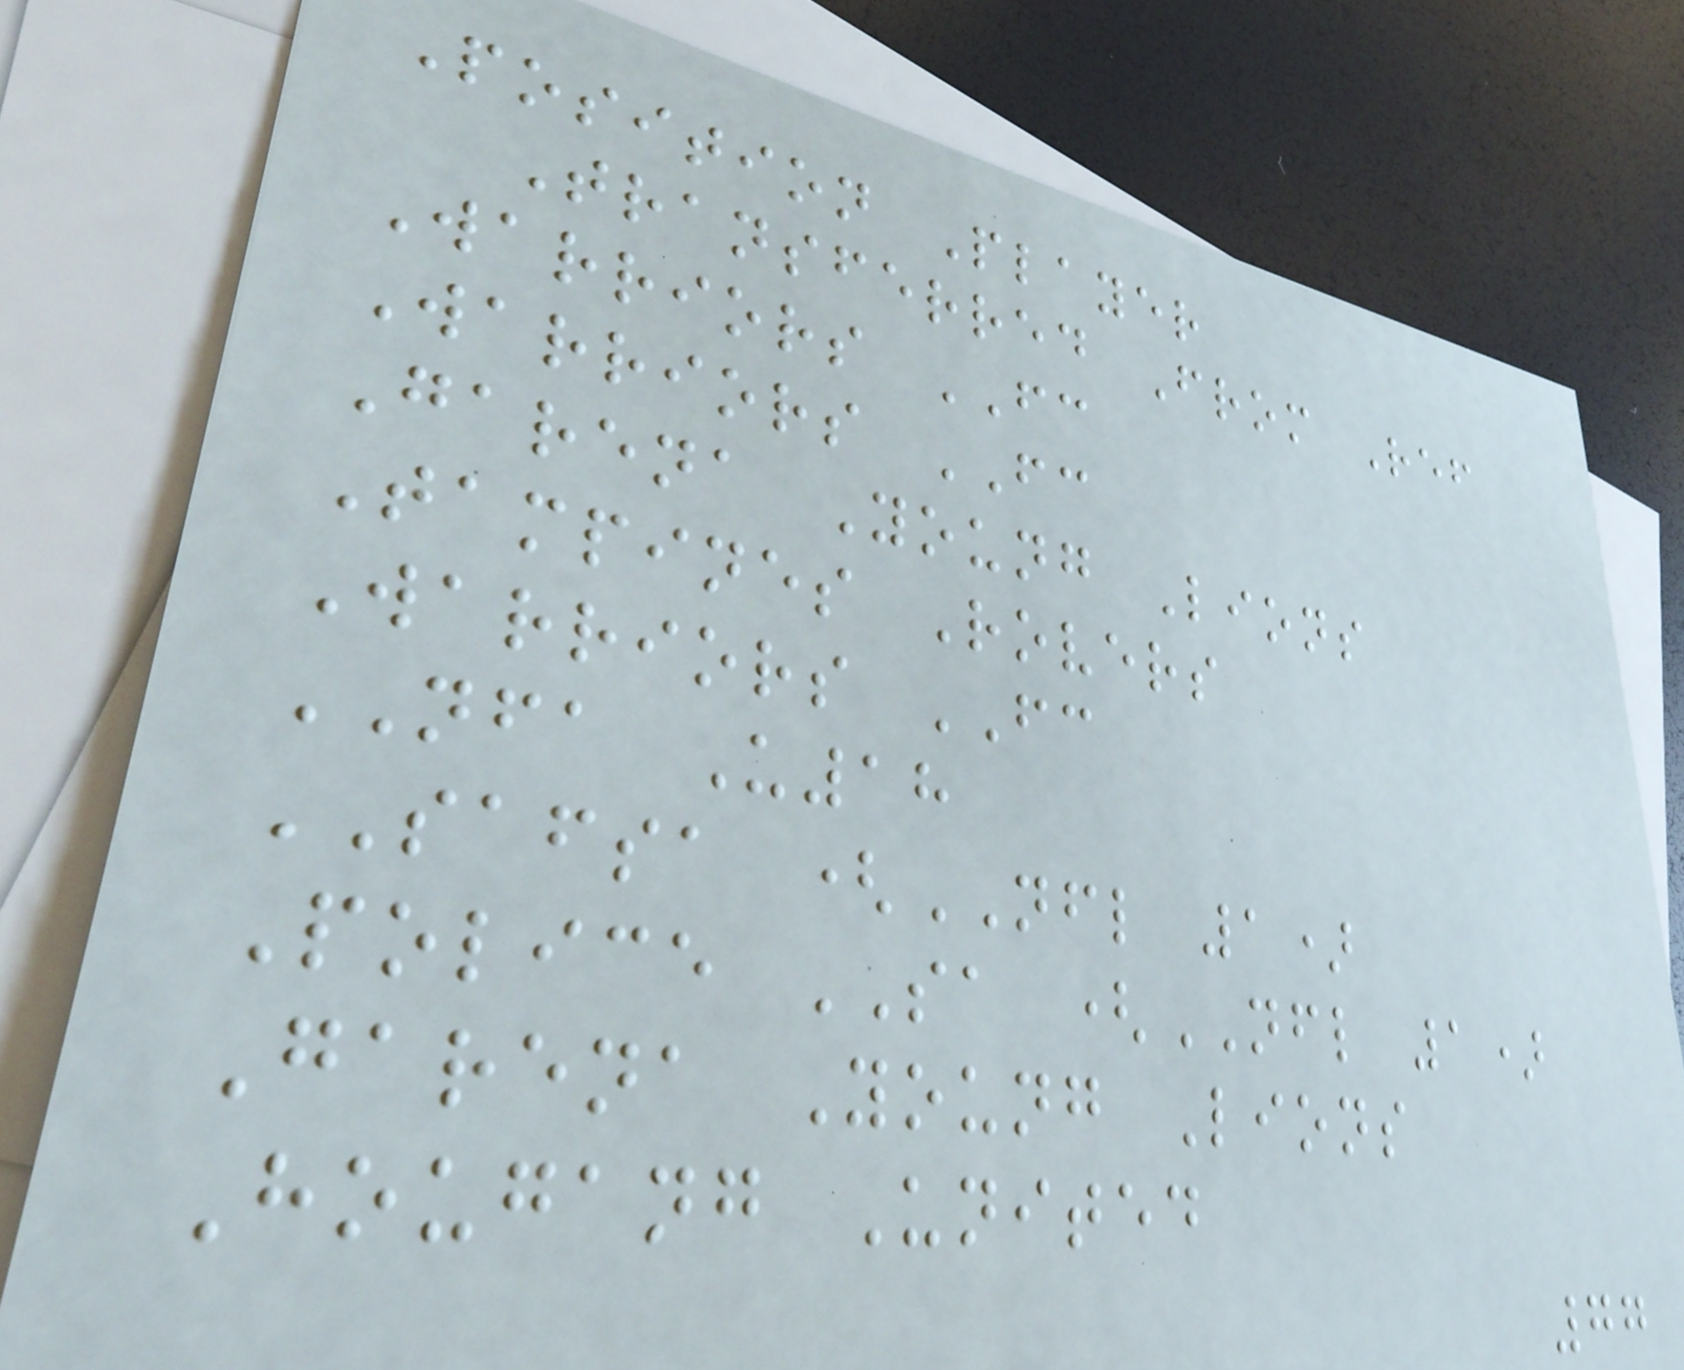Position Player
Transferred From Ref
Warriors FC
Warriors FC
Garena Young Lions
Tampines Rovers
Warriors FC
NFA U18
SAFSA (NFL 1)
Police SA (NFL 1)
Garena Young Lions
Hougang United
77
